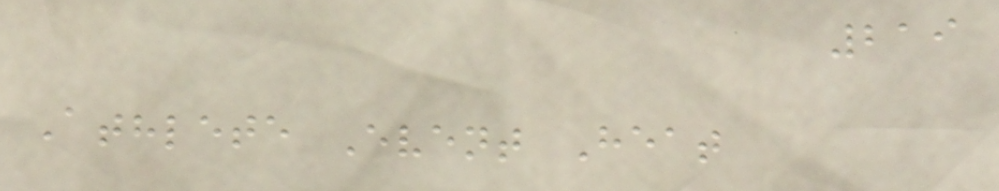219
Athlete Event Heat
